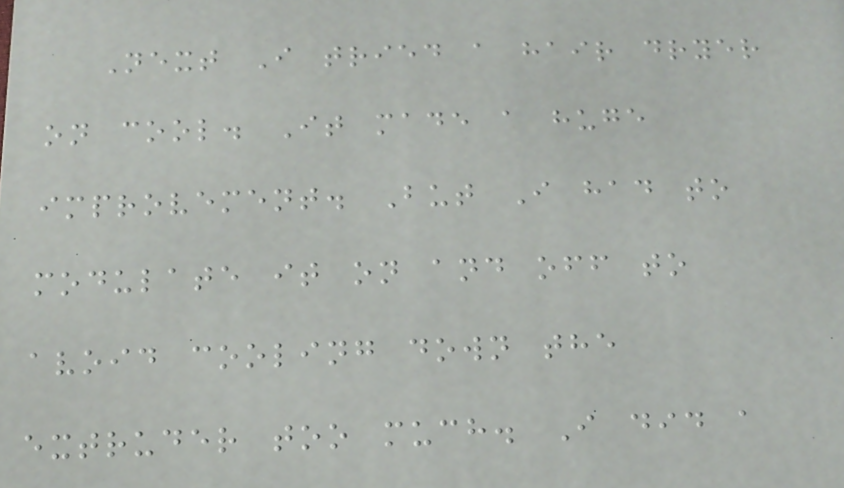Next I tried a hair dryer
on cool. It made a huge
improvement. But I had to
modulate it on and off to
avoid cooling down the
extruder too much. I did a
